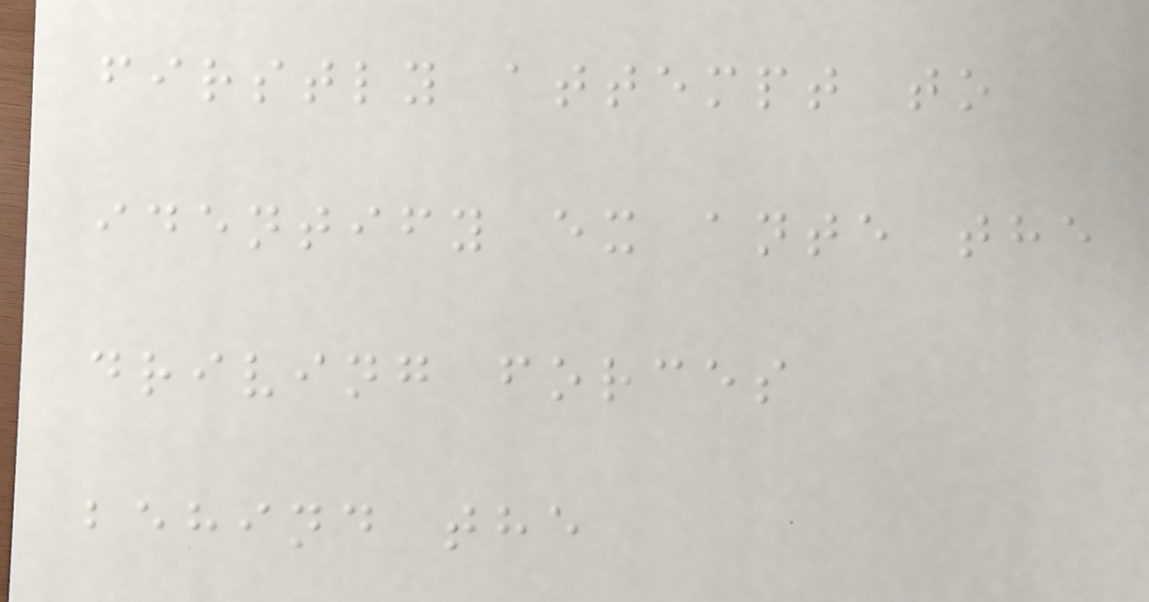firstly attempt to
identify ex ante the
driving forces
behind the
